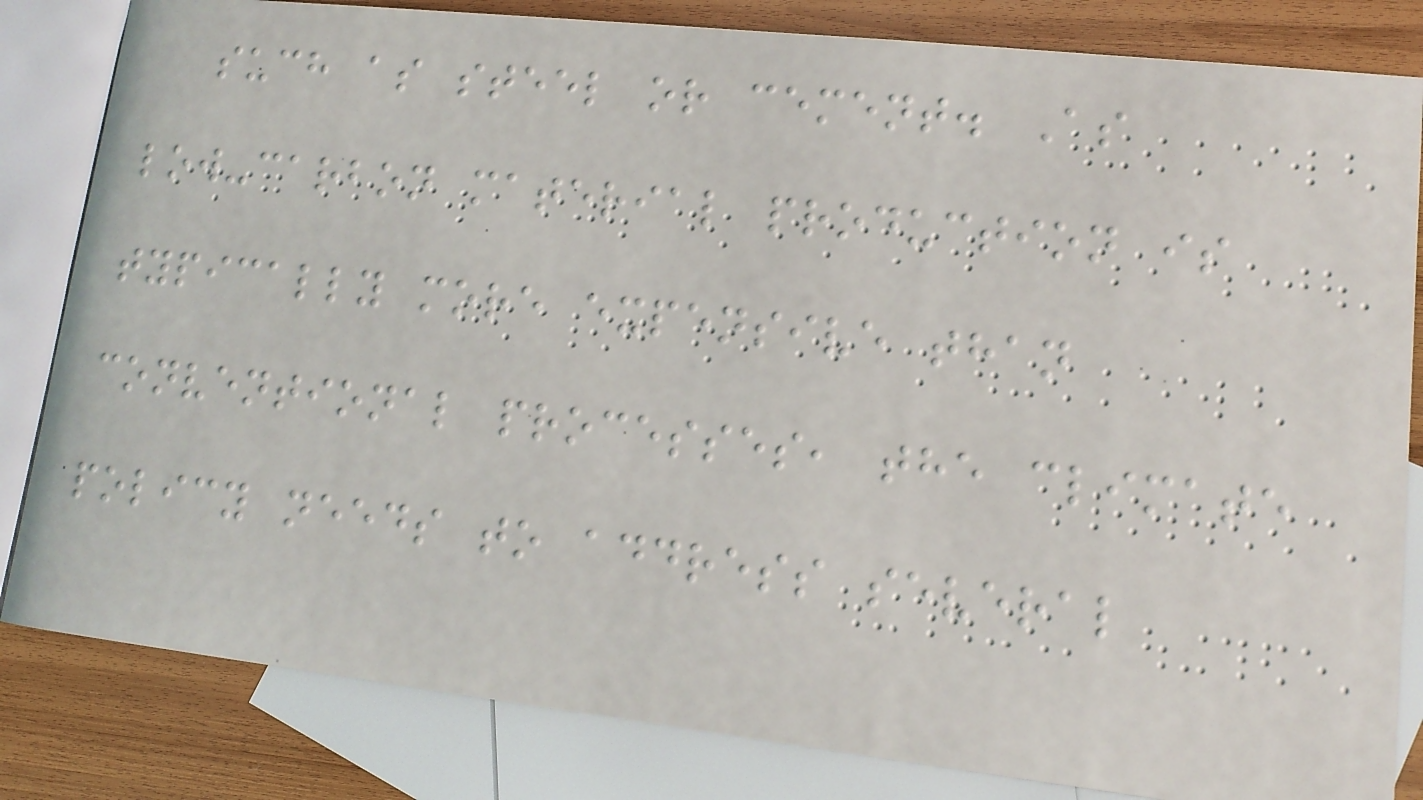such as steel or cement. As
low-carbon material production is
typically more expensive than
conventional processes, the climate
policy needs to address several
